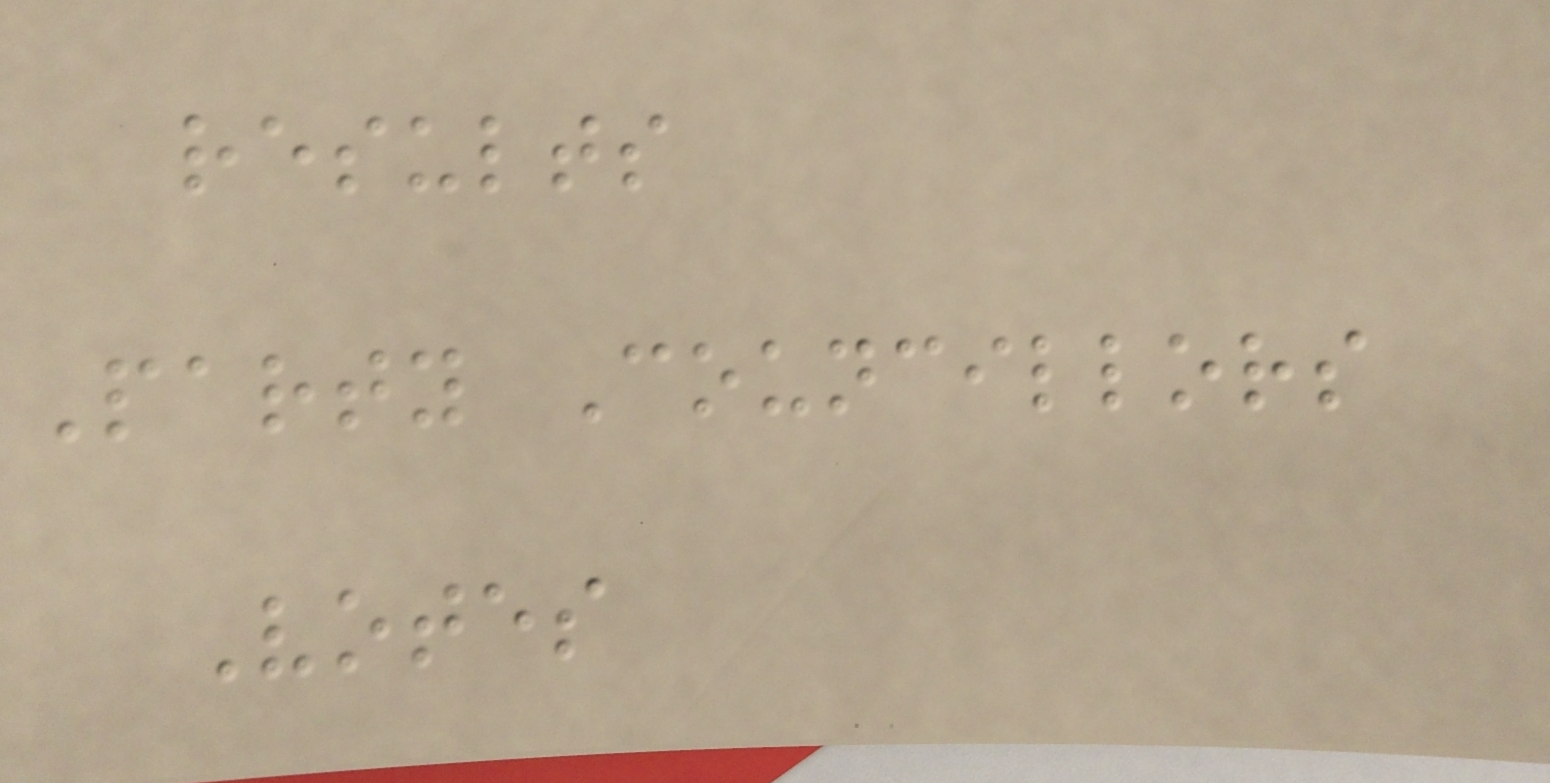results
Party Councillors
Votes
